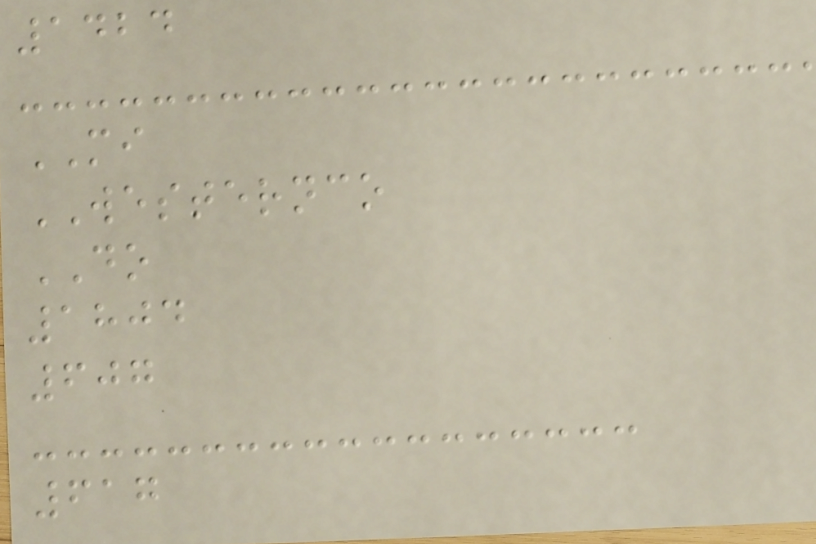1424
MI
WESTERNCO
DO
1804
607
617
